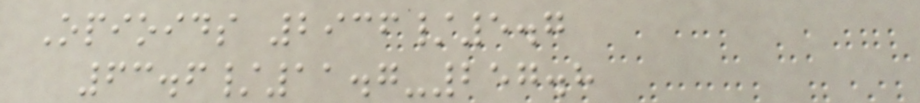Opioids 2936/5.7
63.6/11.7-257.8
